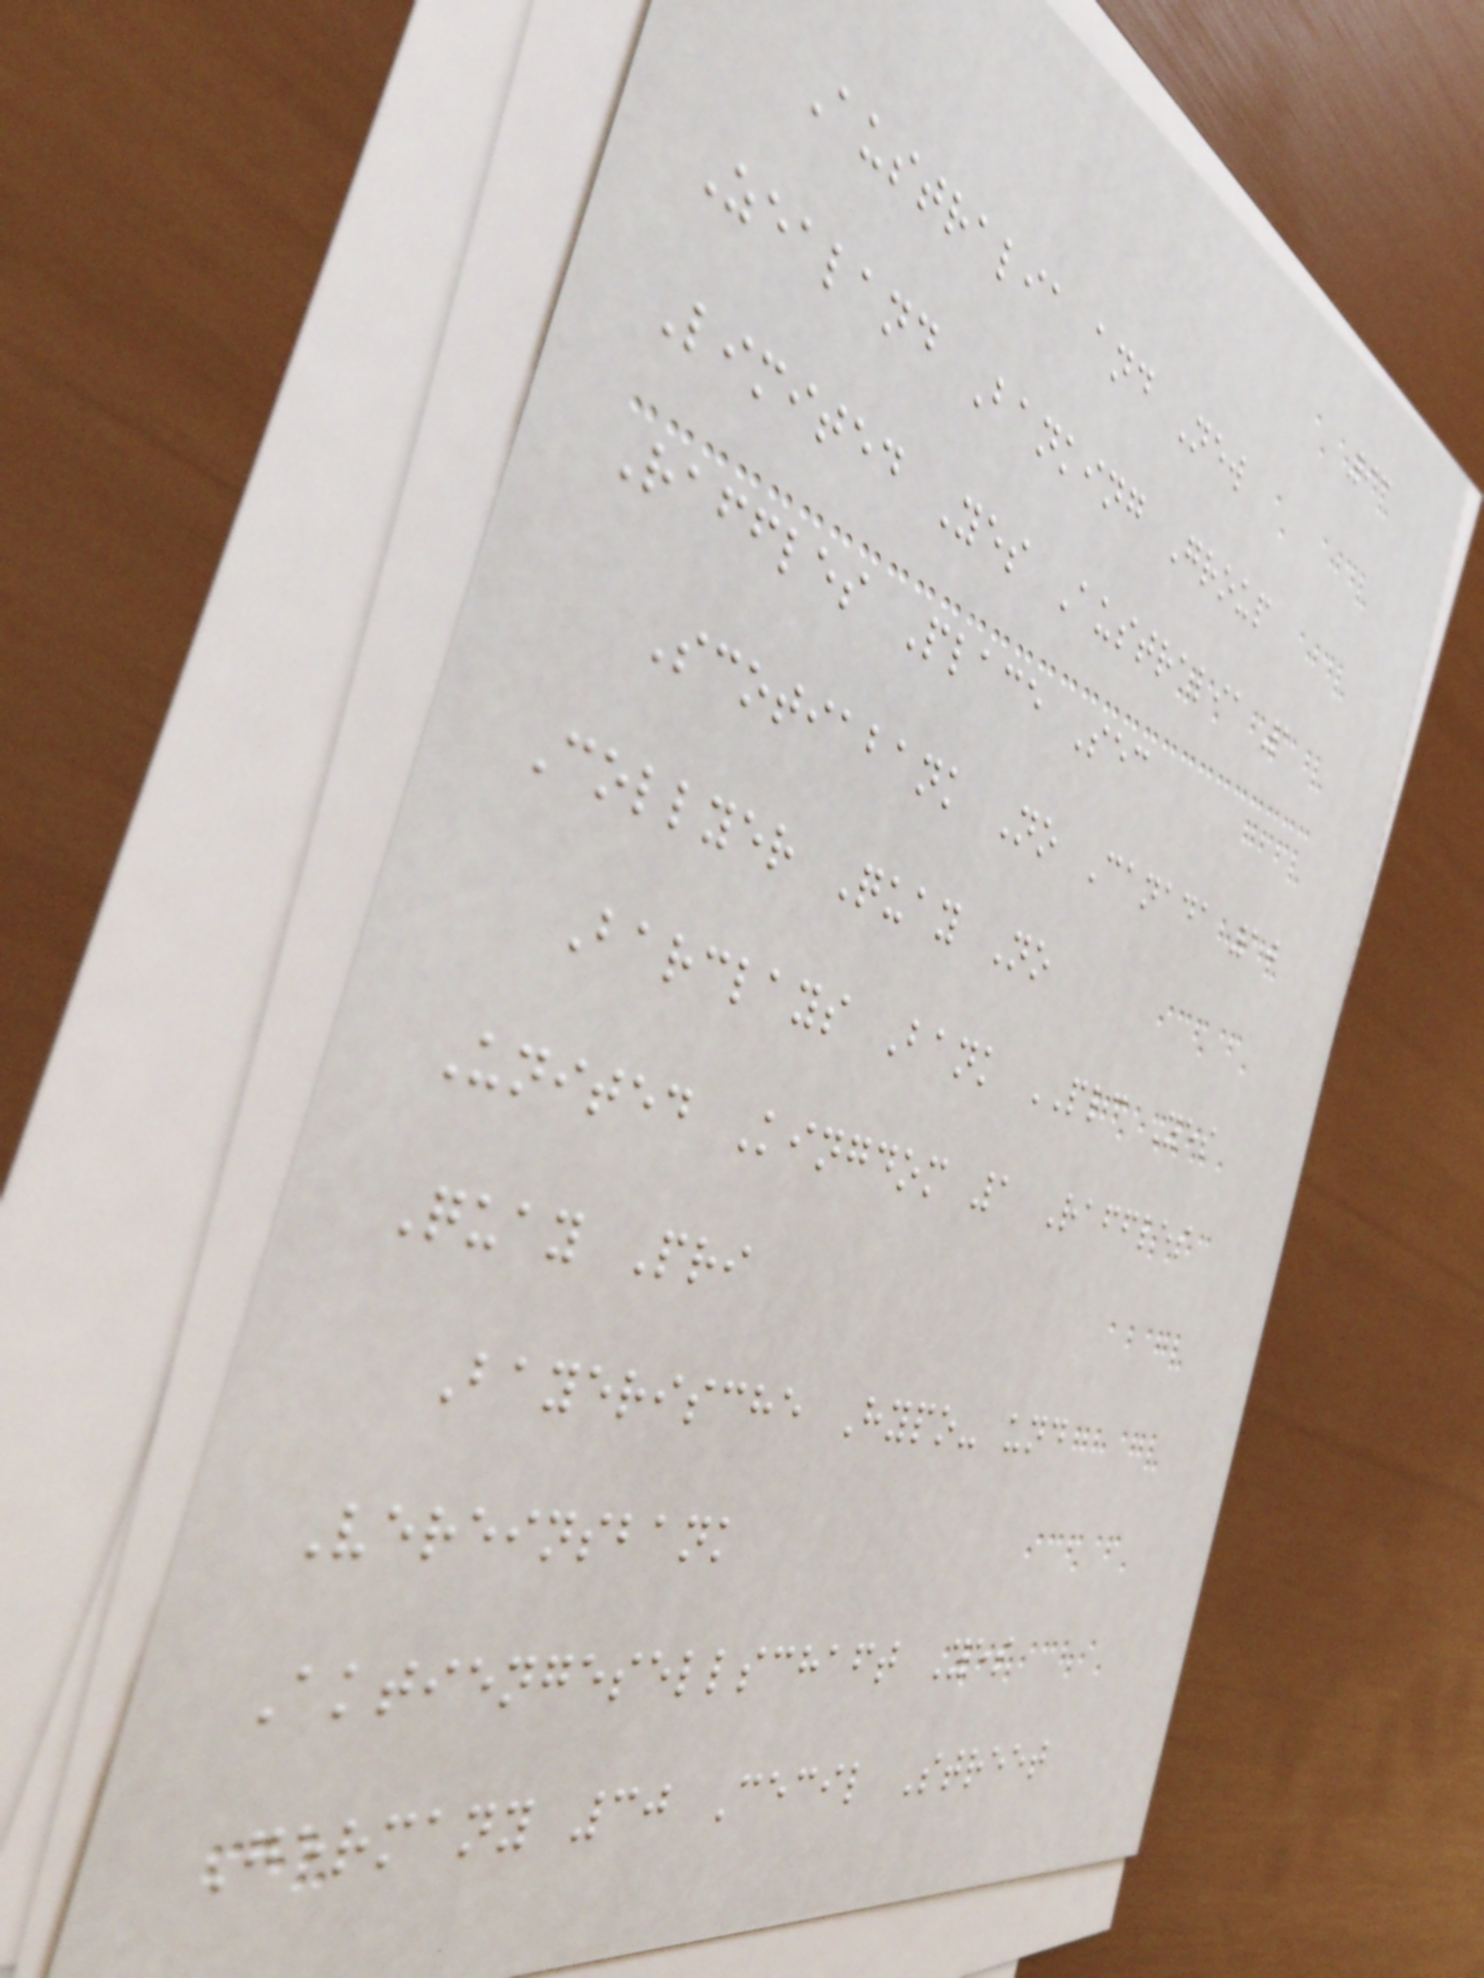93
Australia and New
Zealand Banking Group
Limited Yes Australia 1
Raffles Place Sec
Scotiabank No Canada 10
Collyer Quay No
Barclays Bank PLC Yes
United Kingdom 1 Raffles
Quay Pri
Bayerische Hypo- und
Vereinsbank
Aktiengesellschaft Yes
Germany 30 Cecil Street
